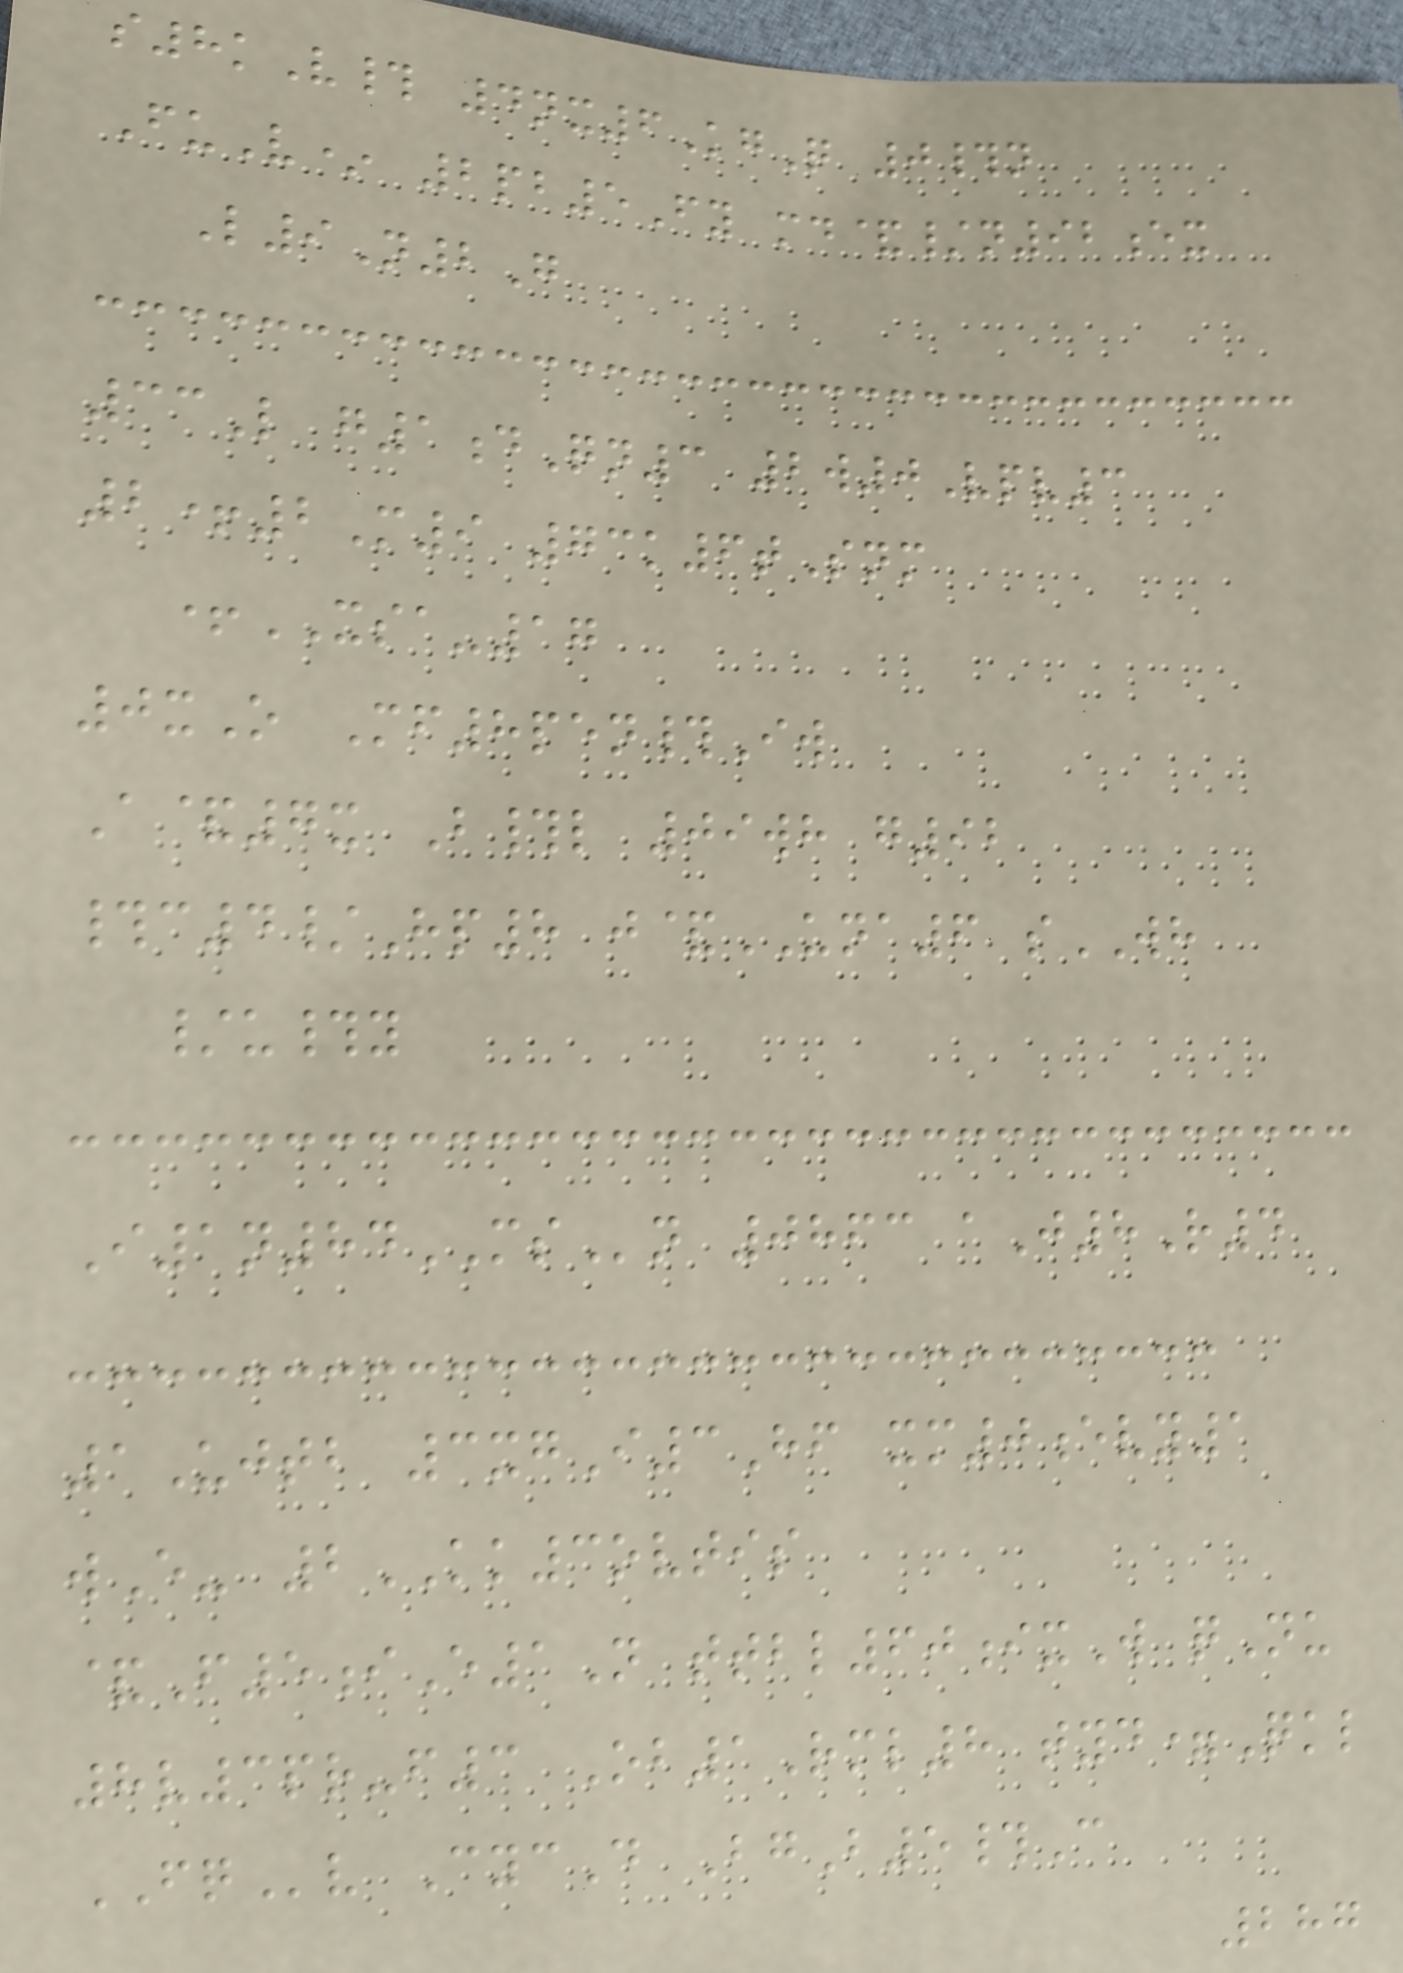s8kV# 4nx6KgQ 0#n
FuV* 2pb5Fy md&/n92ex
L9N2G
33L g1dQn3 2w0Vpv3
2+2M9 73k6tSnm
+XSA-17
0xO Mf8pen#Iw
A&7x B#l 09wh g92
#c4/Hp8 j&UNA6 sWH
/u#y
I1n84MSn 0863 aJ8R4
1Ujtb 3xgI3Hf xm0evy1
wE- 2KK3ovtis
&F5iE1N ttbl60ixW qNu
8v3pr-f3 Ob1Rml8 tyd=Qkl
FQv CycD BgB5#C
287
